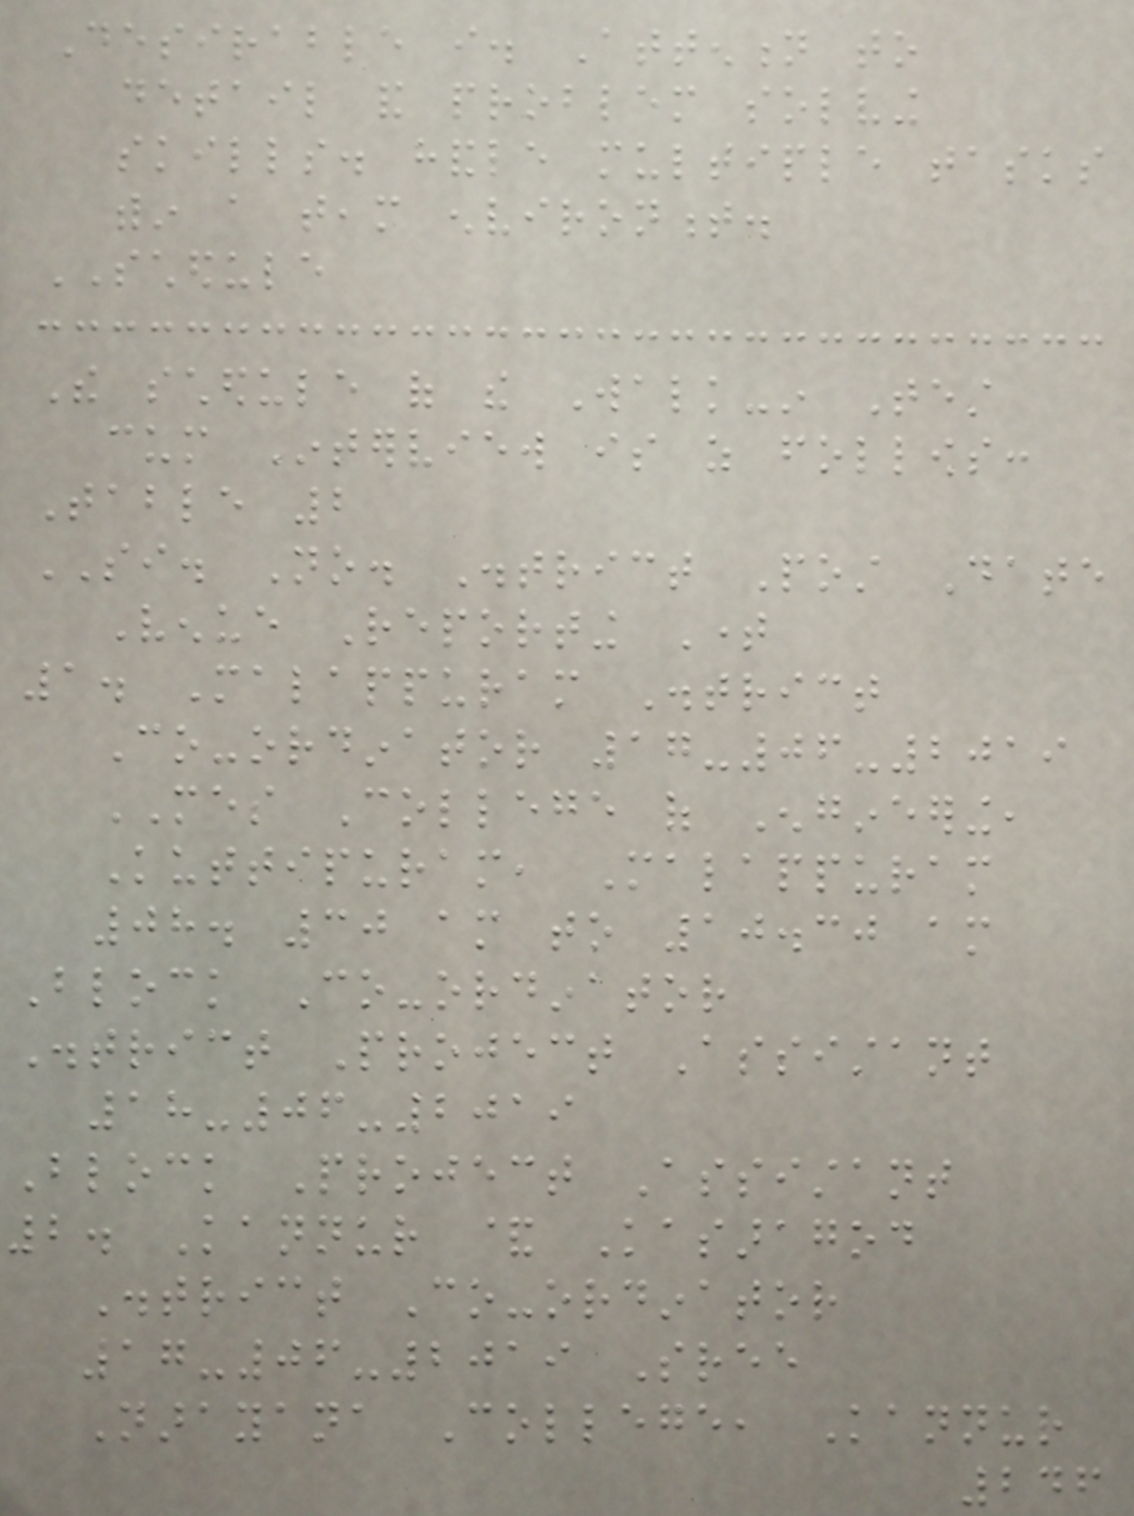Desirable i. Attention to
detail and problem solving
skills. handle multiple tasks
within a team environment.
SCHEDULE
The schedule of the Walk-in Test
cum Interview is as follows:
Table 2
SI. No. District Post Date
Venue Reporting Time
1. Malappuram District
Co-ordinator 17-06-2019
MES College of Engineering,
Kuttipuram, Malappuram
08. 30 am to 10.30 am
Block Co-ordinator
District Project Assistant
18-06-2019
Block Project Assistant
2. Kannur & Kasaragod
District Co-ordinator
17-06-2019 Sree
Narayana College, Kannur
246
